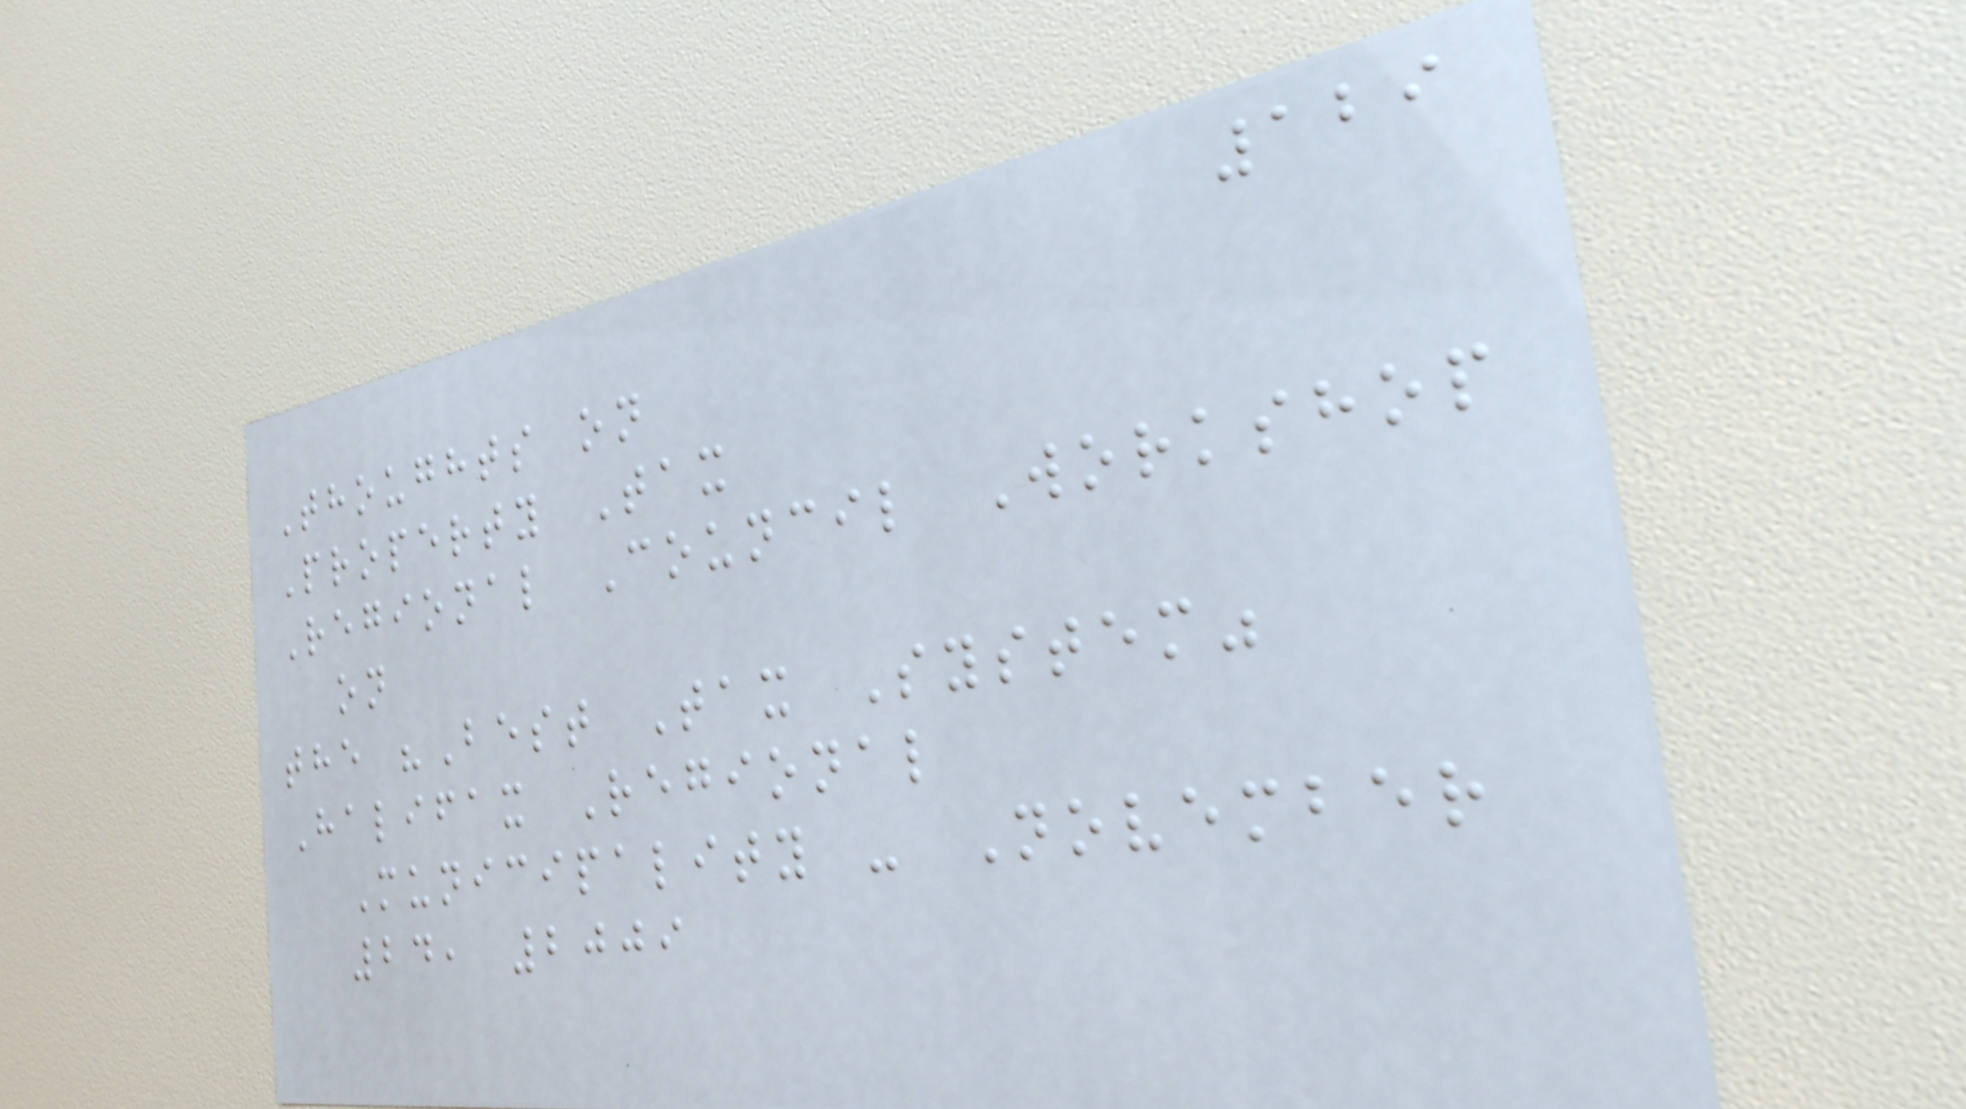129
Thoughts on
Property Tax
Regional Council Workshop
on
the "Best Tax System"
Halifax Regional
Municipality - November
24, 2009
